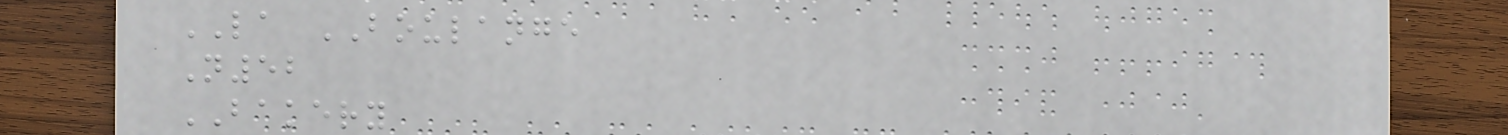LA BOULANGE
N52
BAKERY
